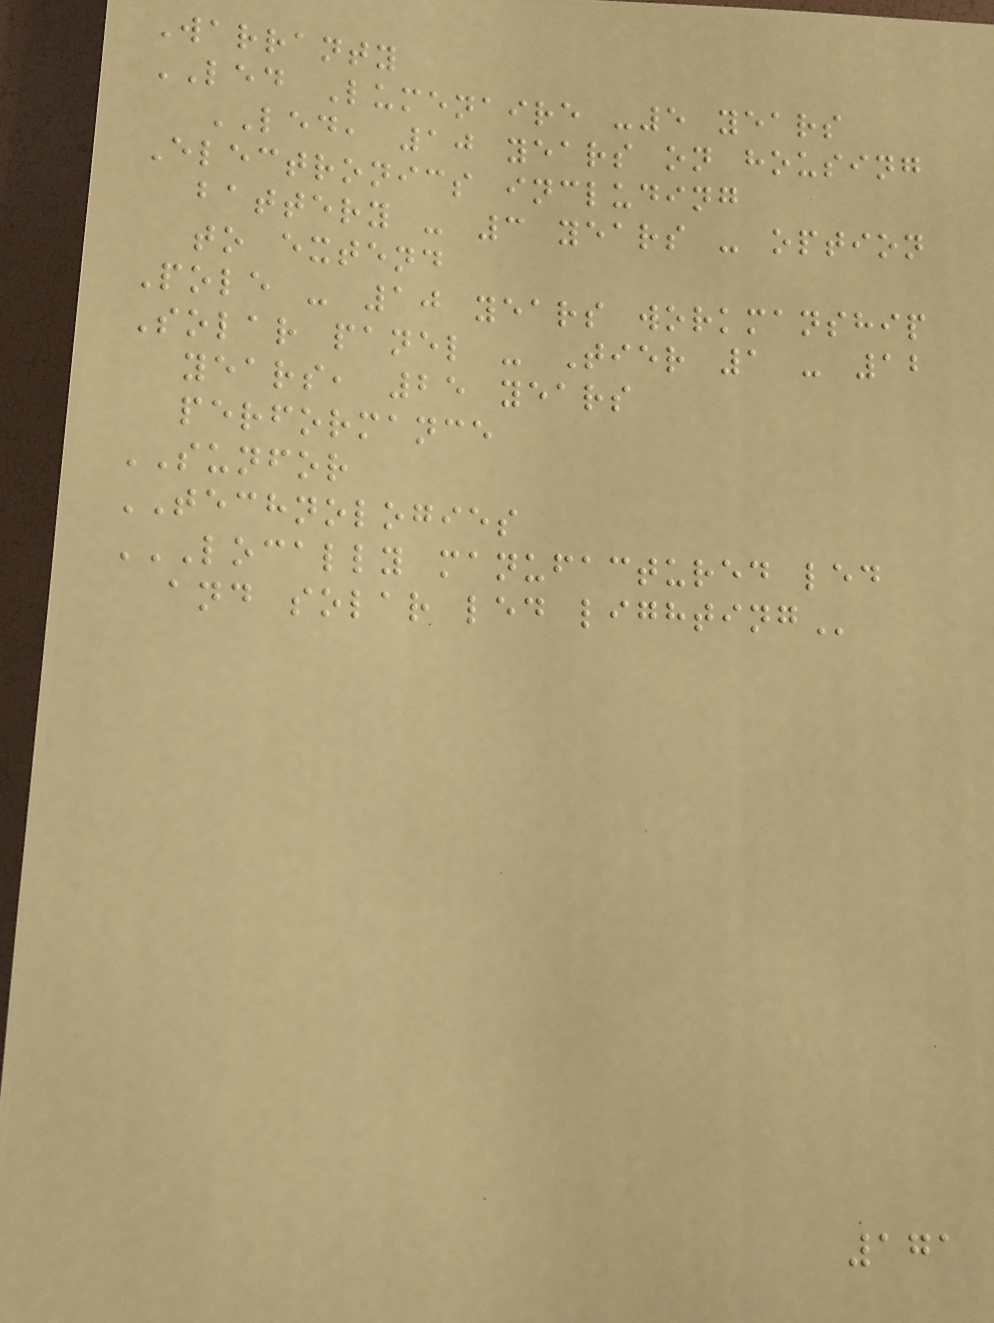Warranty
LED Lumenaire -5 years
LED, 10 years on housing
Electronics including
battery - 3 years - option
to extend
Pole - 10 years workmanship
Solar panel - Tier 1 - 12
years, 25 years
performance
SUNFOR
TECHNOLOGIES
LOCALLY MANUFACTURED LED
AND SOLAR LED LIGHTING
171
